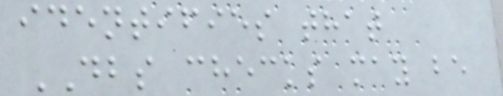identifies that
DBS checks may be
